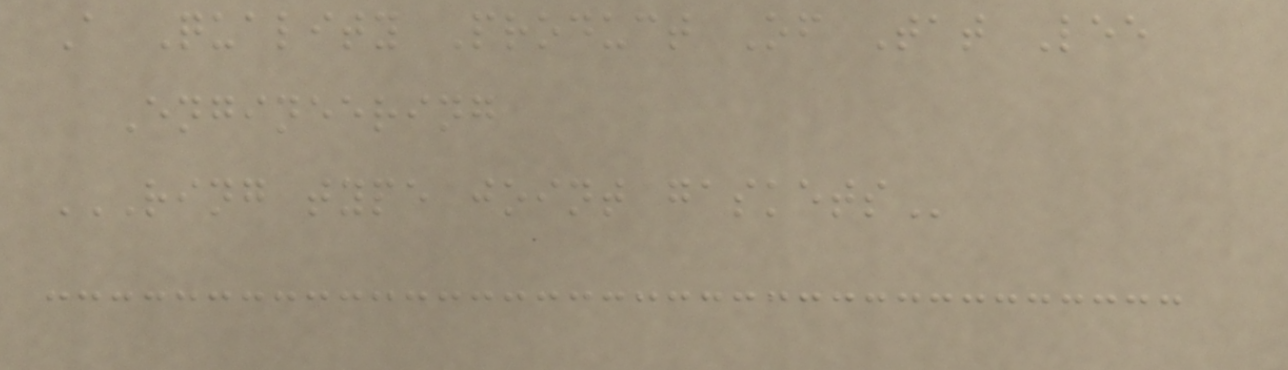A Quality Product Of Tat Lee
Engineering
RING TYPE JOINT GASKETS
